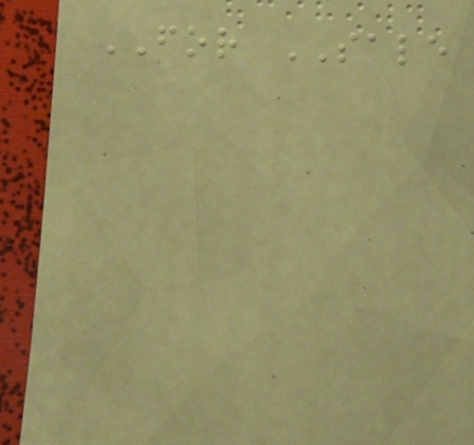FOR SALE
